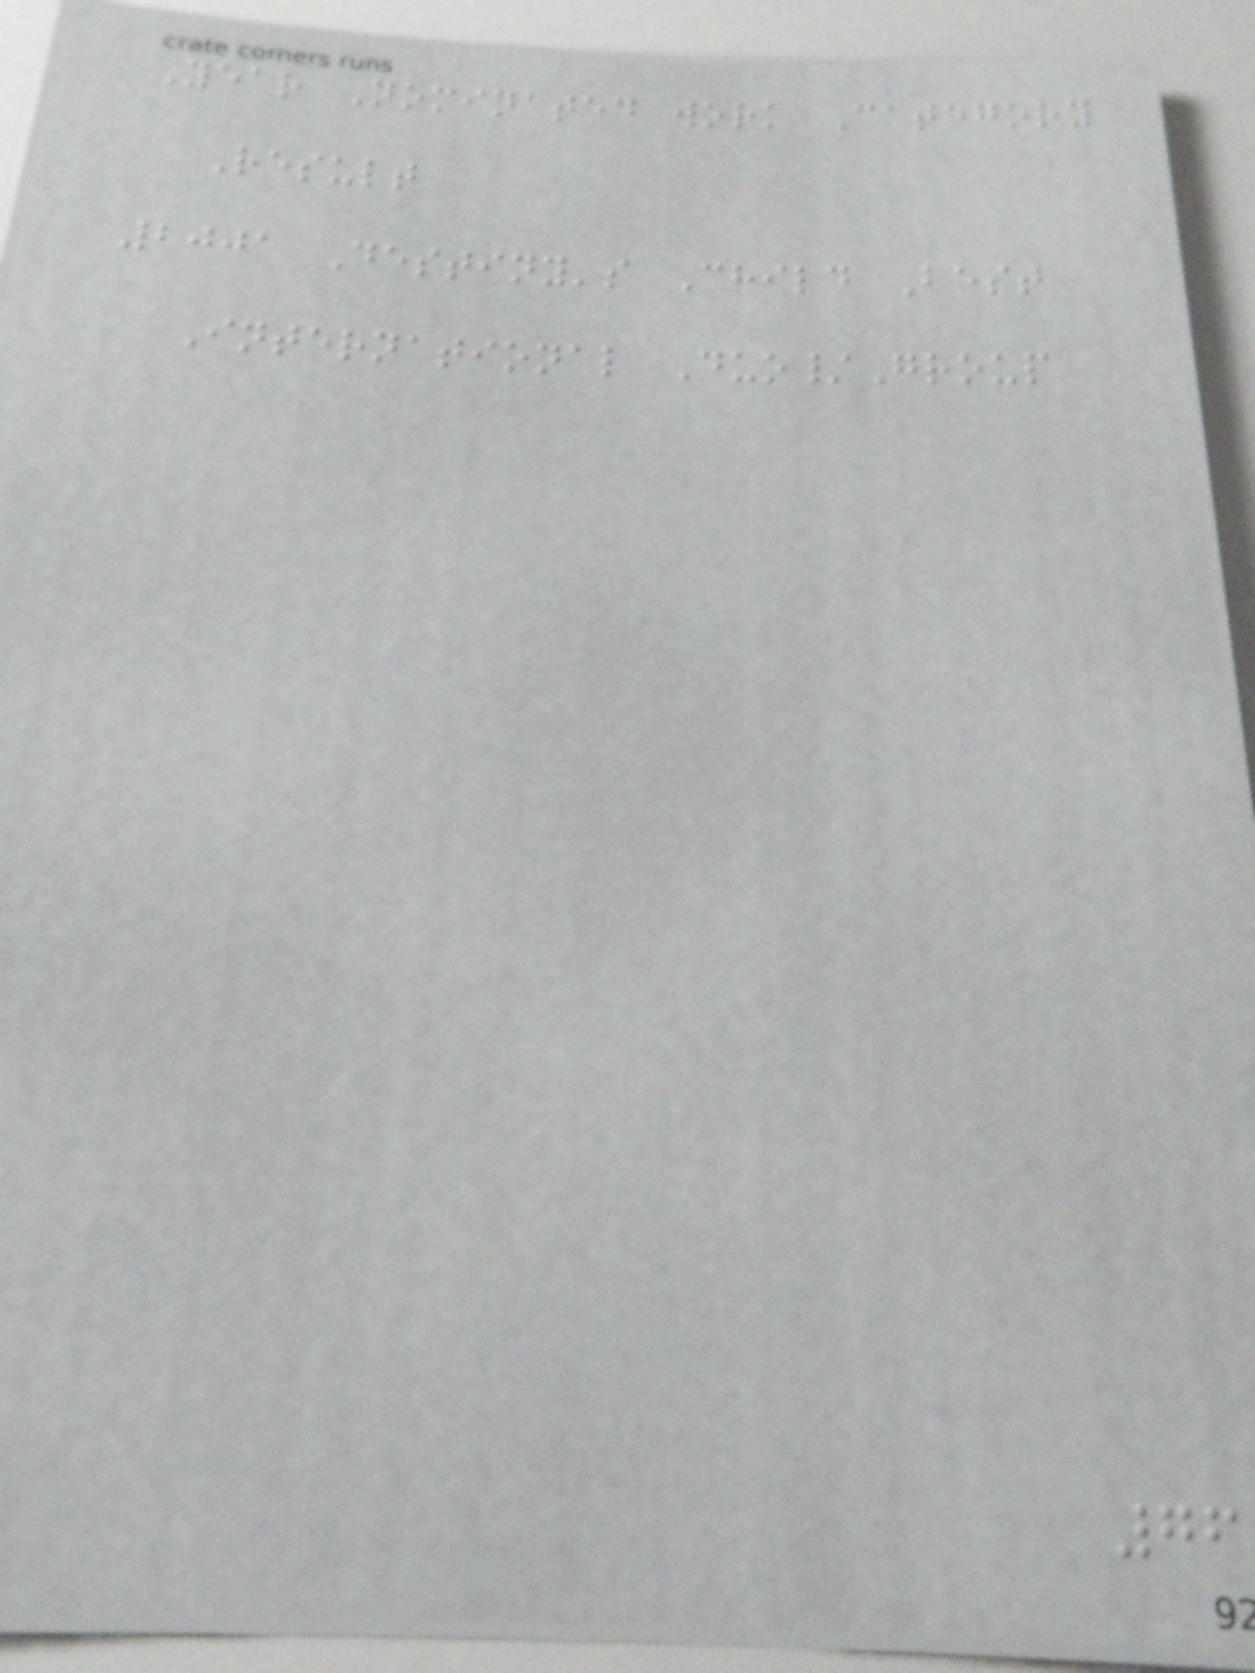Year Nominated work Category
Result
2001 Destiny's Child Best
International Duo/Group
76
